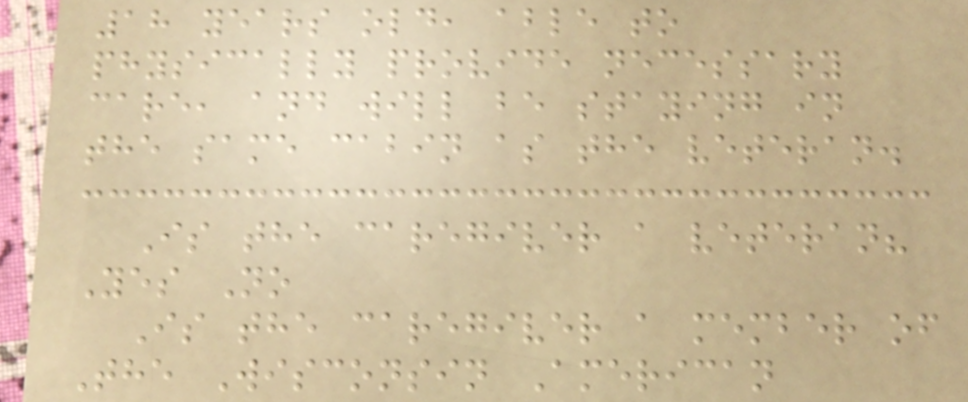18 years old, able to
physically provide necessary
care, and will be staying in
the same cabin as the veteran.
Is the caregiver a veteran?
Yes No
Is the caregiver a member of
The Wisconsin American
